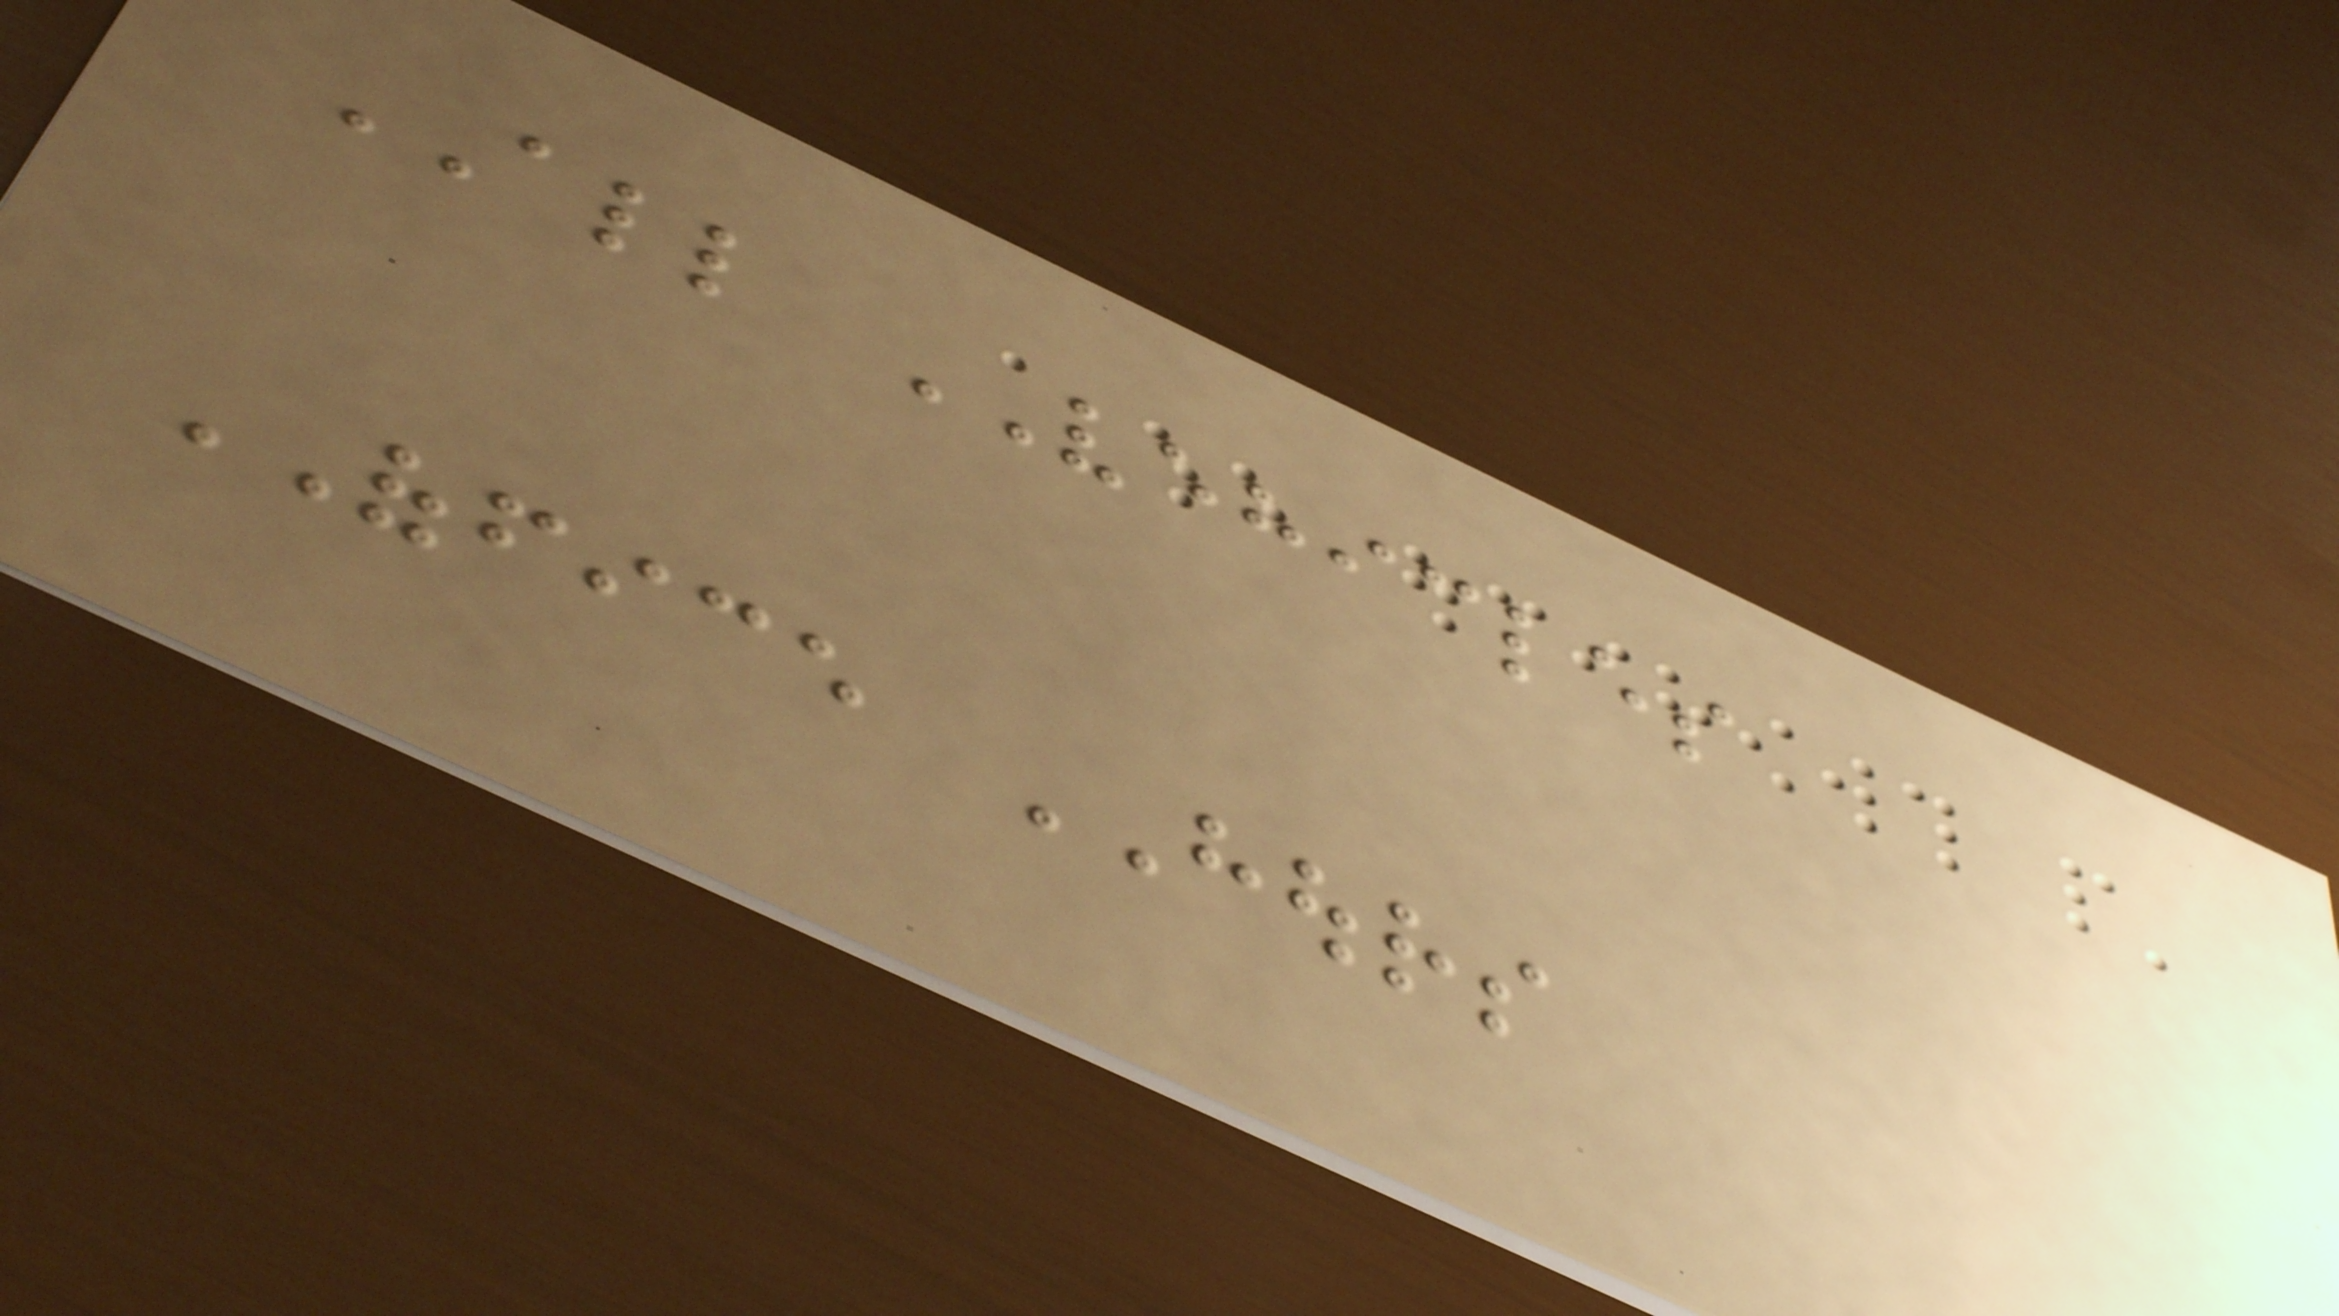ALL VEHICLES
OFFICE HOURS
